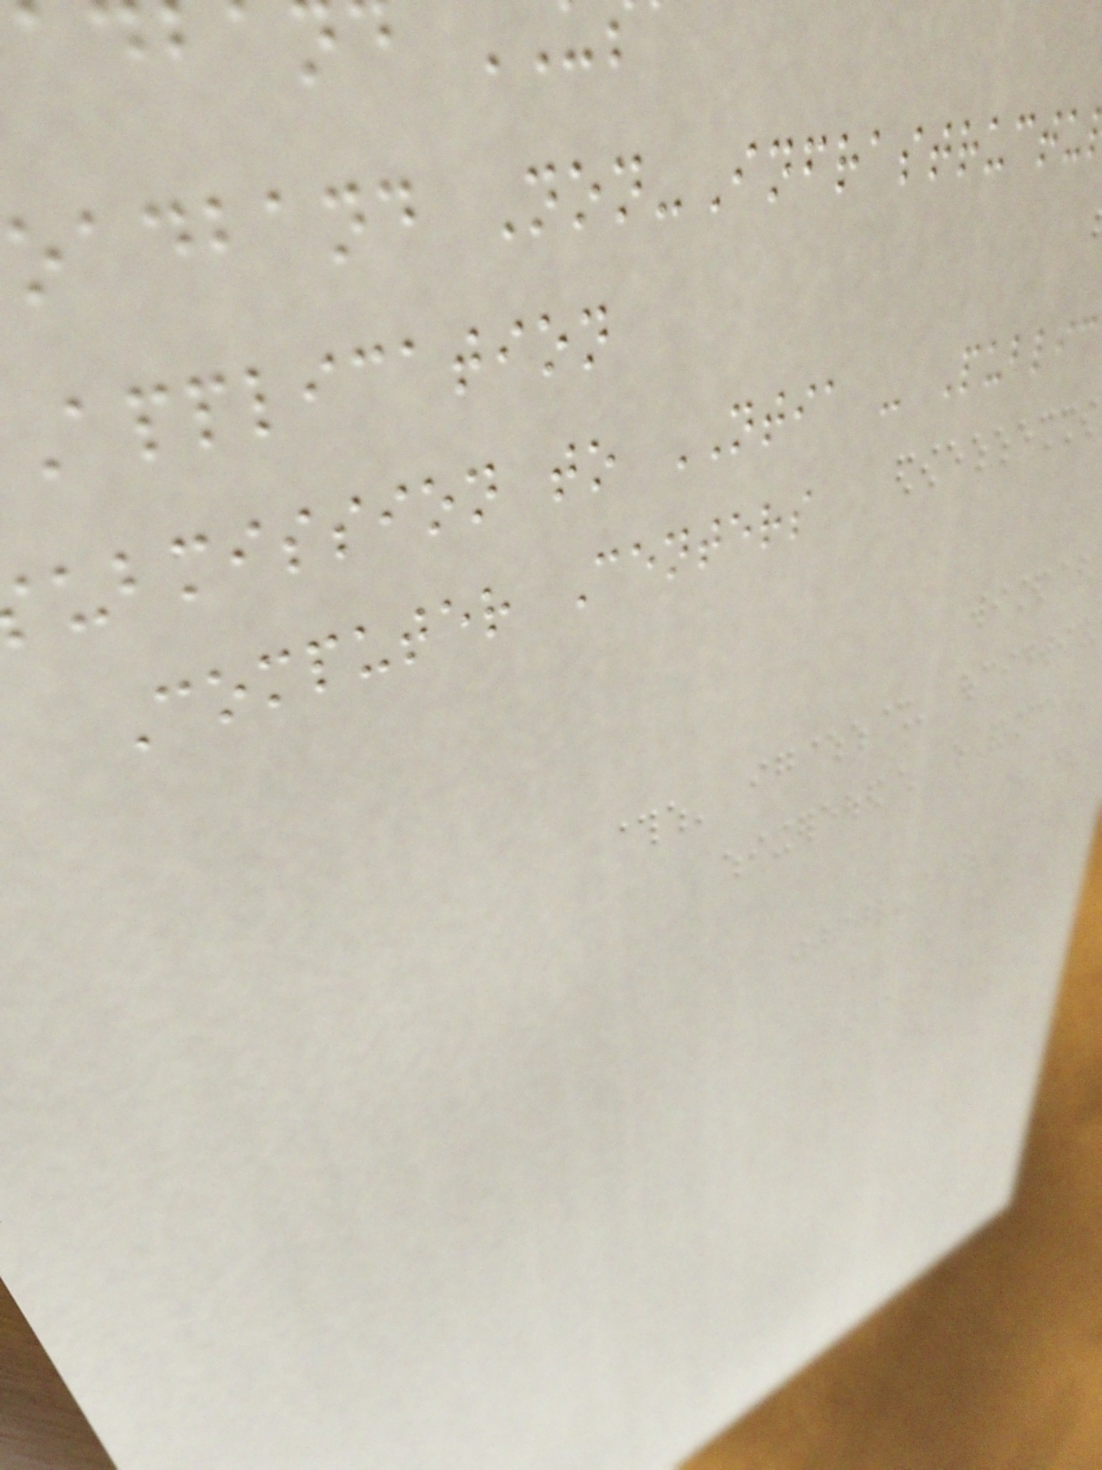oadband Non-Infrastructu
application
ubmission to NTIA - Public
Computer Centers
